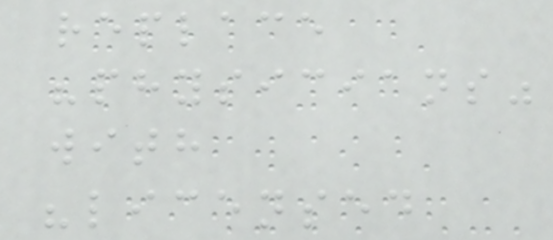replace
"physicians"
with
"licensed
